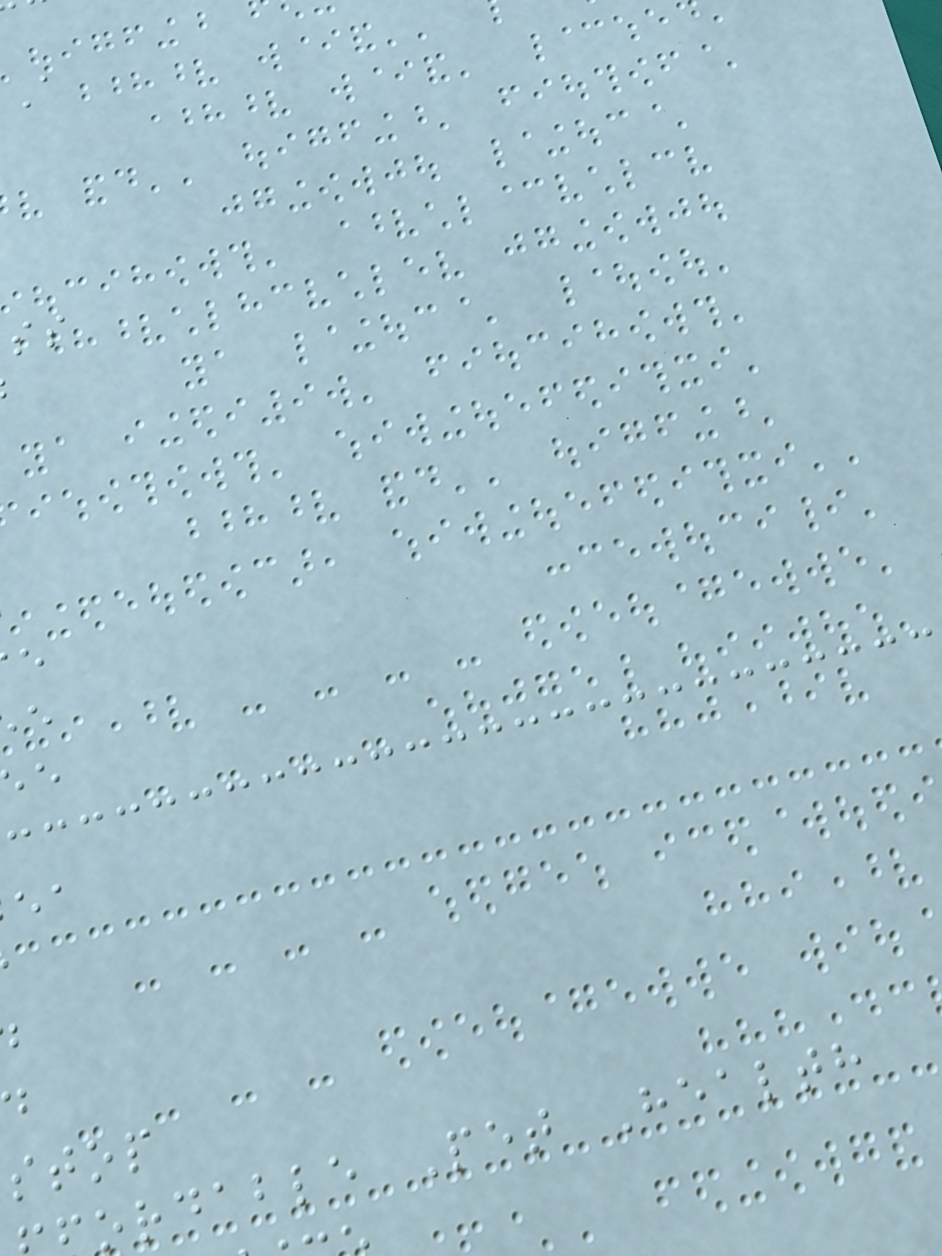stop
ordable Pet Health
